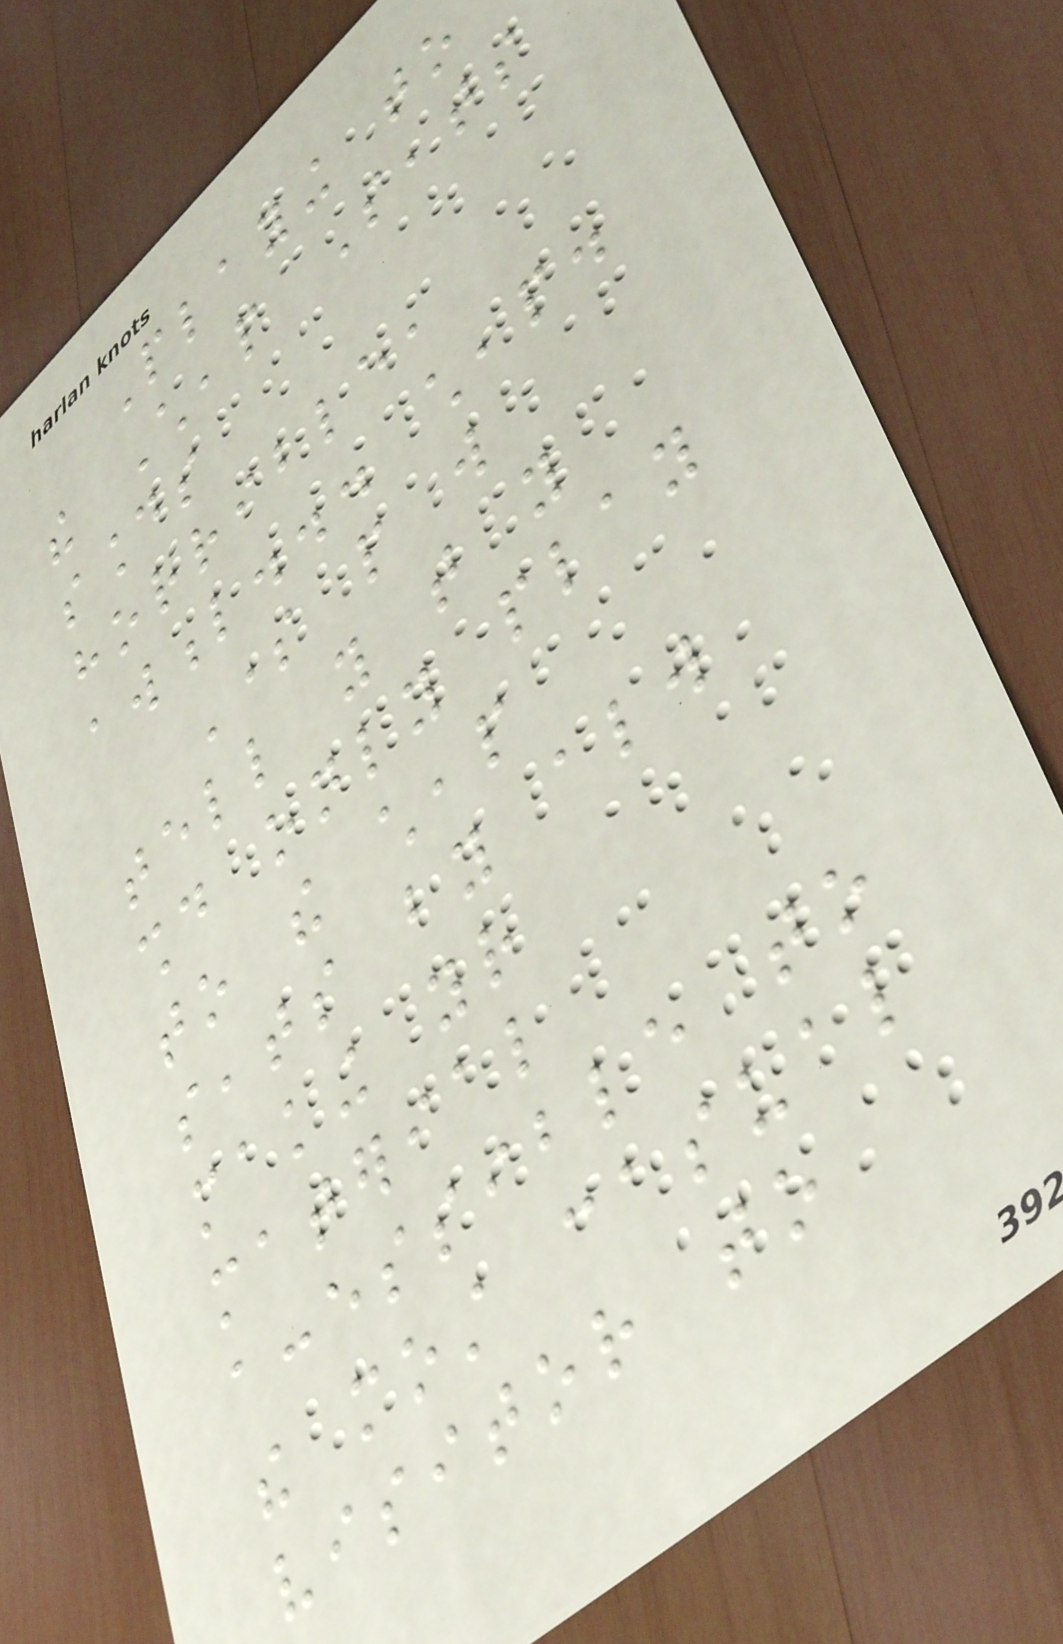Playing to
the Cheap Seats
sounds
horrible,
awful... cheap.
Some people will
tell you that you
should only play
to the cheap
seats by always
making your
material
accessible to
the most casual
visitor to
